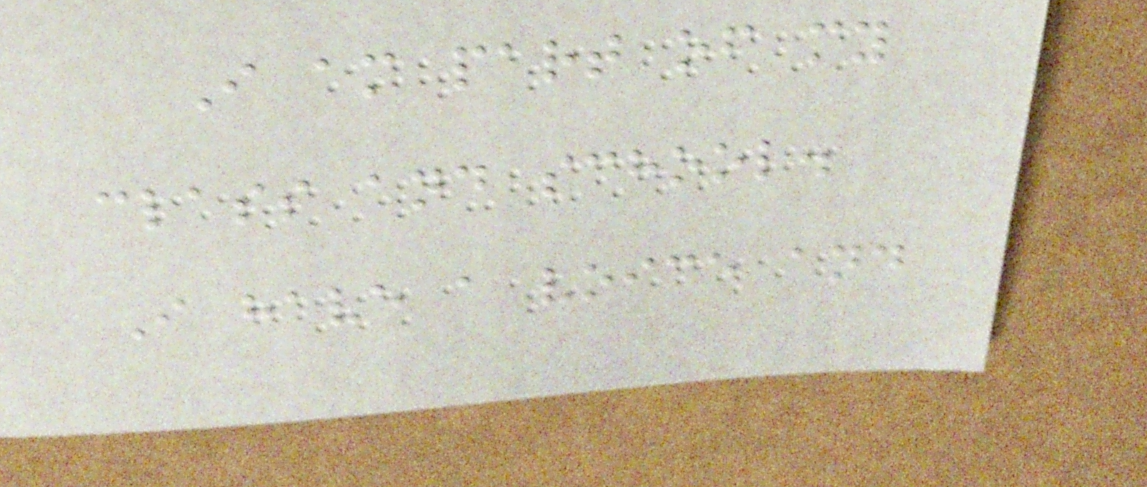I am part of my
class and school.
I have a voice and
